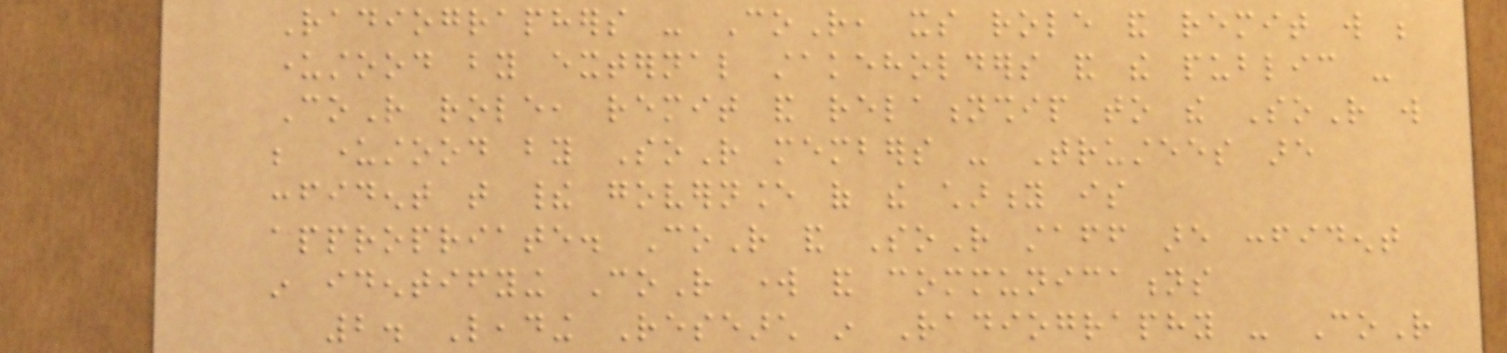Radiographers - CoR, its role and remit will be
understood by external stakeholders and the public -
CoR role, remit and relationship to the SoR will
be understood by SoR members - Trustees are
confident that their governance of the charity is
appropriate. CoR and SoR staff are confident
in identifying CoR work and communications
2. Leading Research in Radiography - CoR
